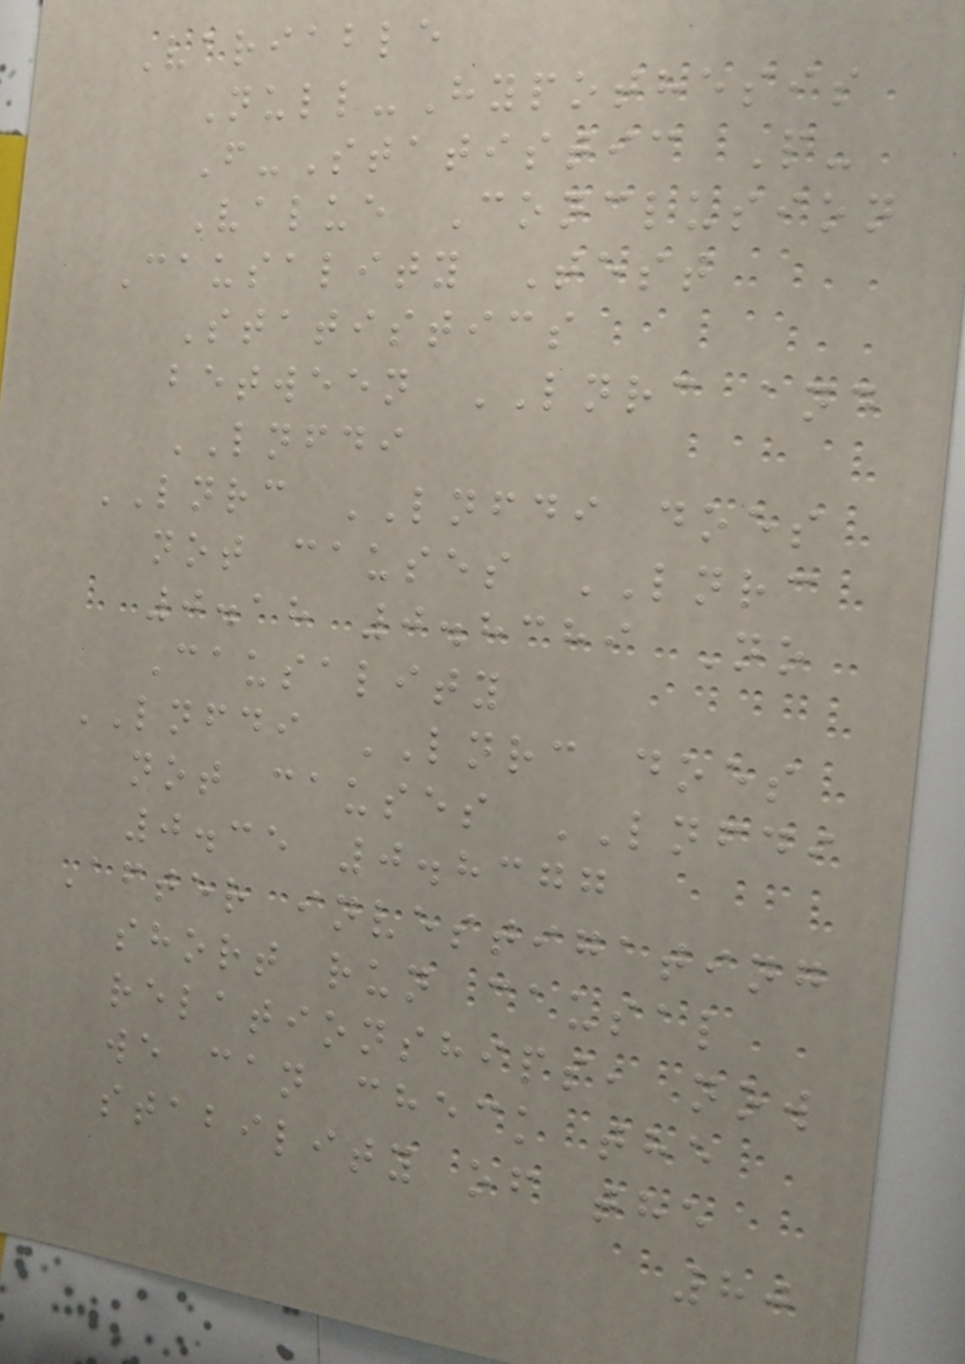Variable
Null-Hypothesis
F-Statistic P-
Value Conclusion
Causality Test
Statistics
between LNRC and
LNFDI
LNRC LNFDI does
not causes LNRC
0.18 0.8389 No
Causality
LNFDI LNRC does
not causes LNFDI
0.35 0.8377
After investigating
short run causal
relationships, now
we can check the
stability of the
80
